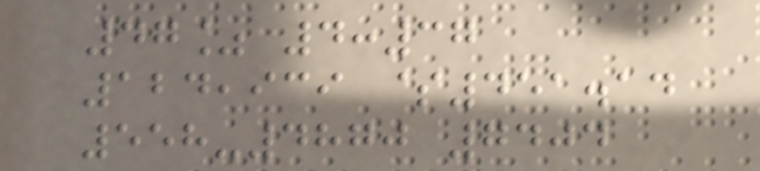47% 4:37
124,939 $451.14
558-4870 7404
